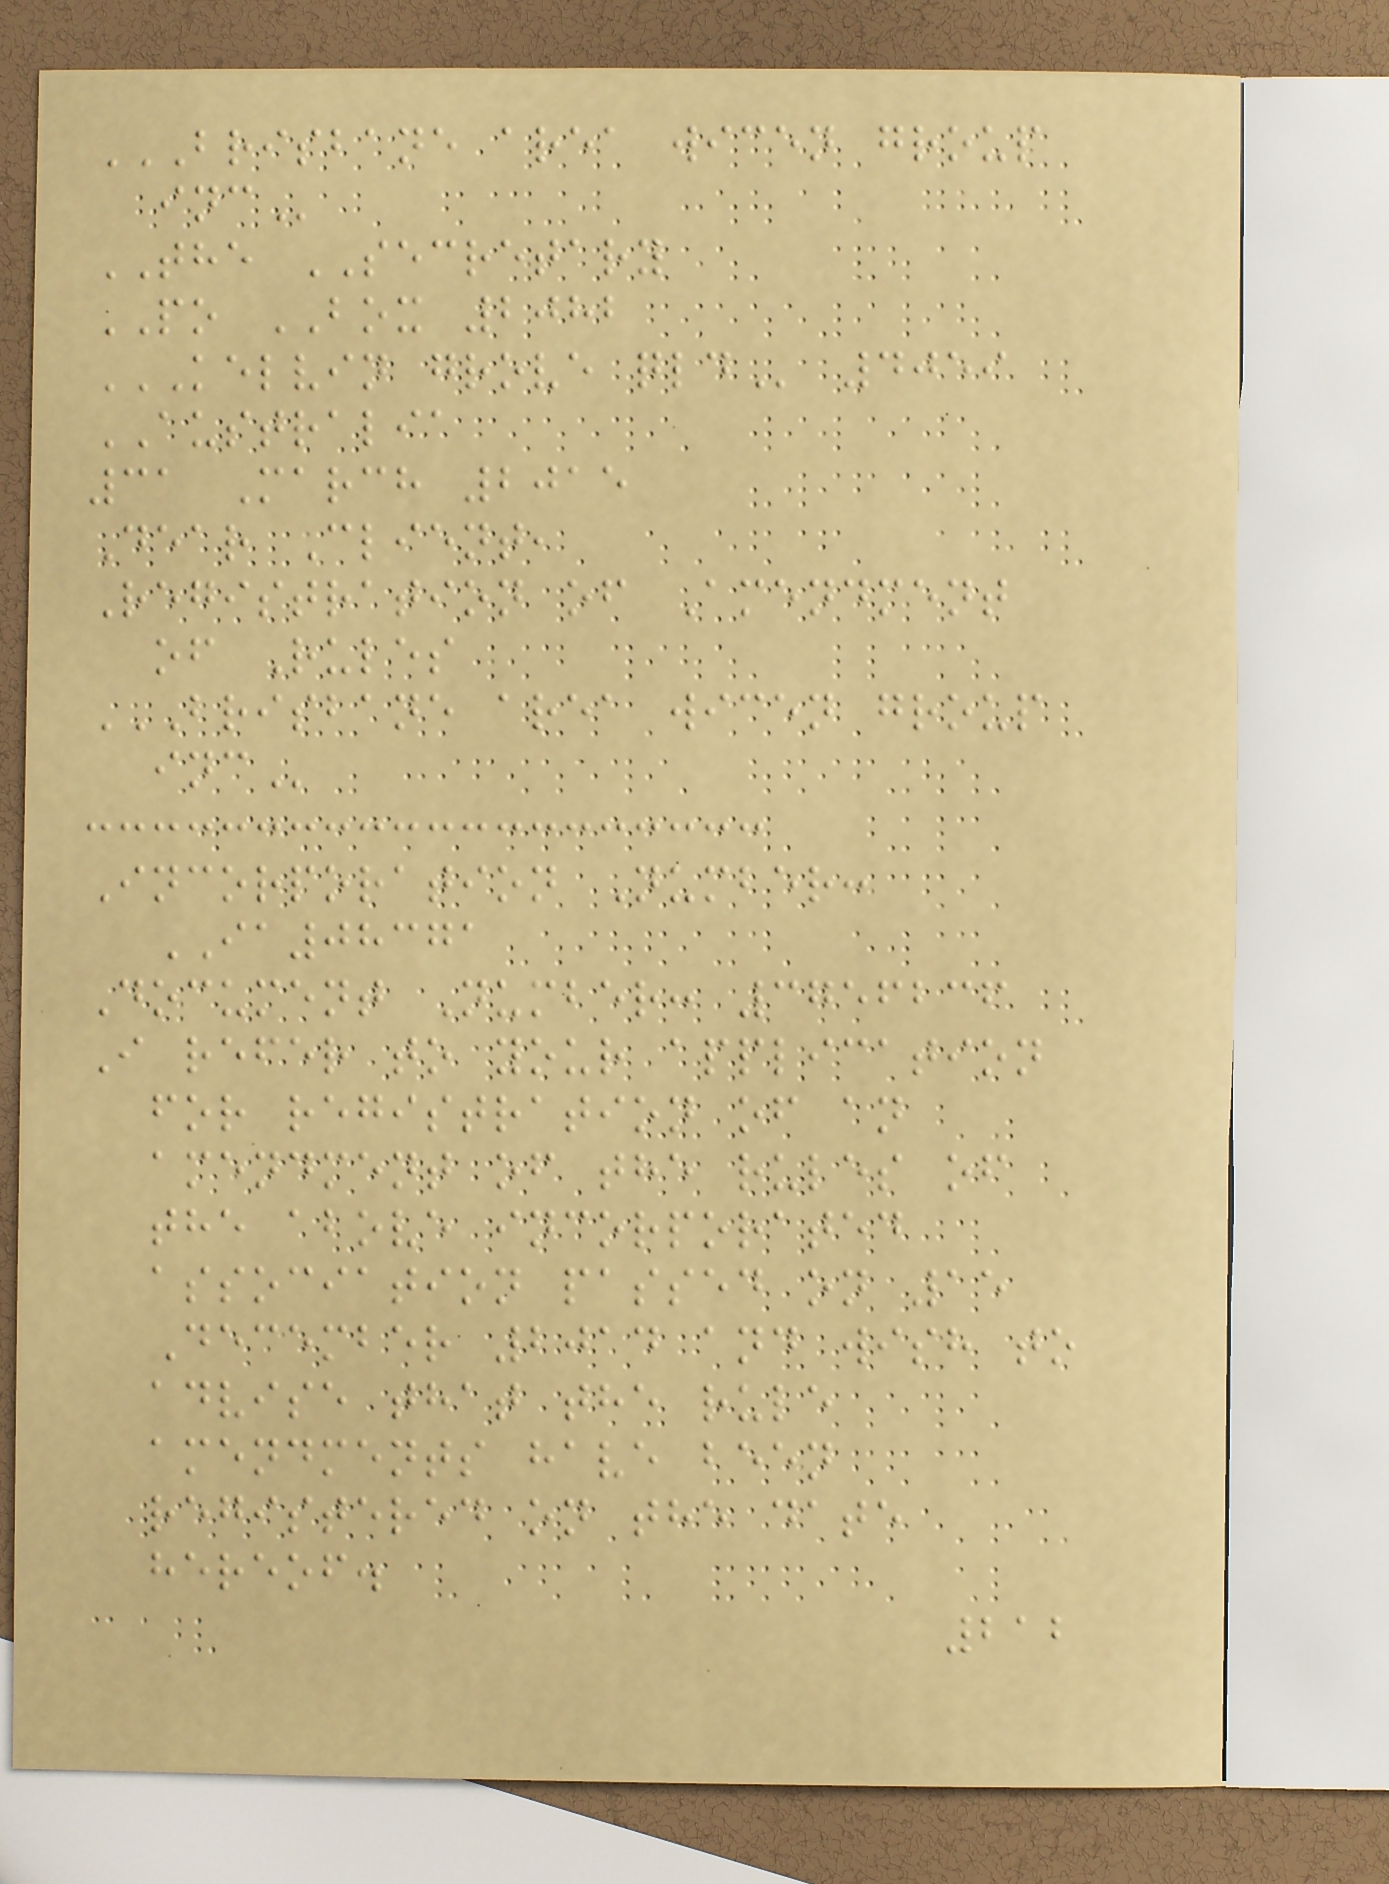BRISBANE AREA WICEN GROUP
INC
THE SECRETARY
PO BOX 2082
KELVIN GROVE QLD 4059
AUSTRALIA
31 March 2015
Dear Client,
Registration of Amendment
of Rules
BRISBANE AREA WICEN GROUP
INC
Incorporation Number:
IA08371
Document Number: 3756236
I refer to your application
for registration of an
amendment of the rules of
the above incorporated
association passed on 15
December 2014 and wish to
advise that the rule
amendments have been
registered on the date
hereof.
212
